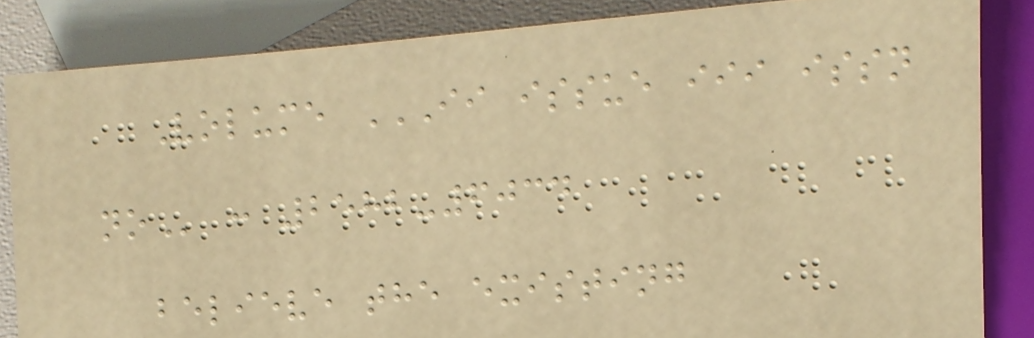Volume II ISSUE III ISSN
NO : 2582-6034
believe the existing
